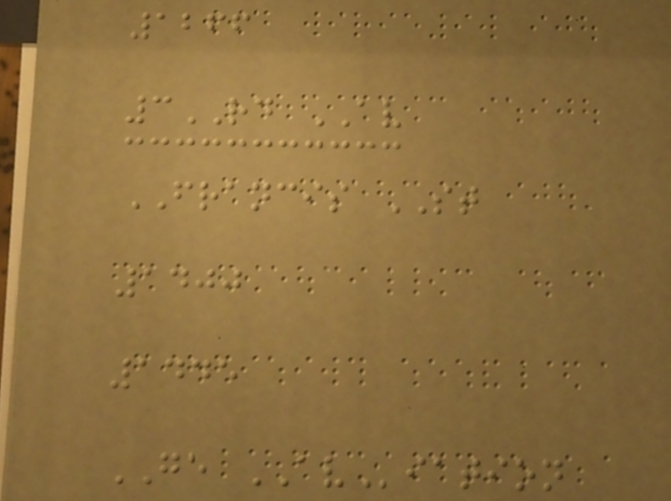1266
3RD AV
FRANCIS ST
1400
1445
GE AViation
